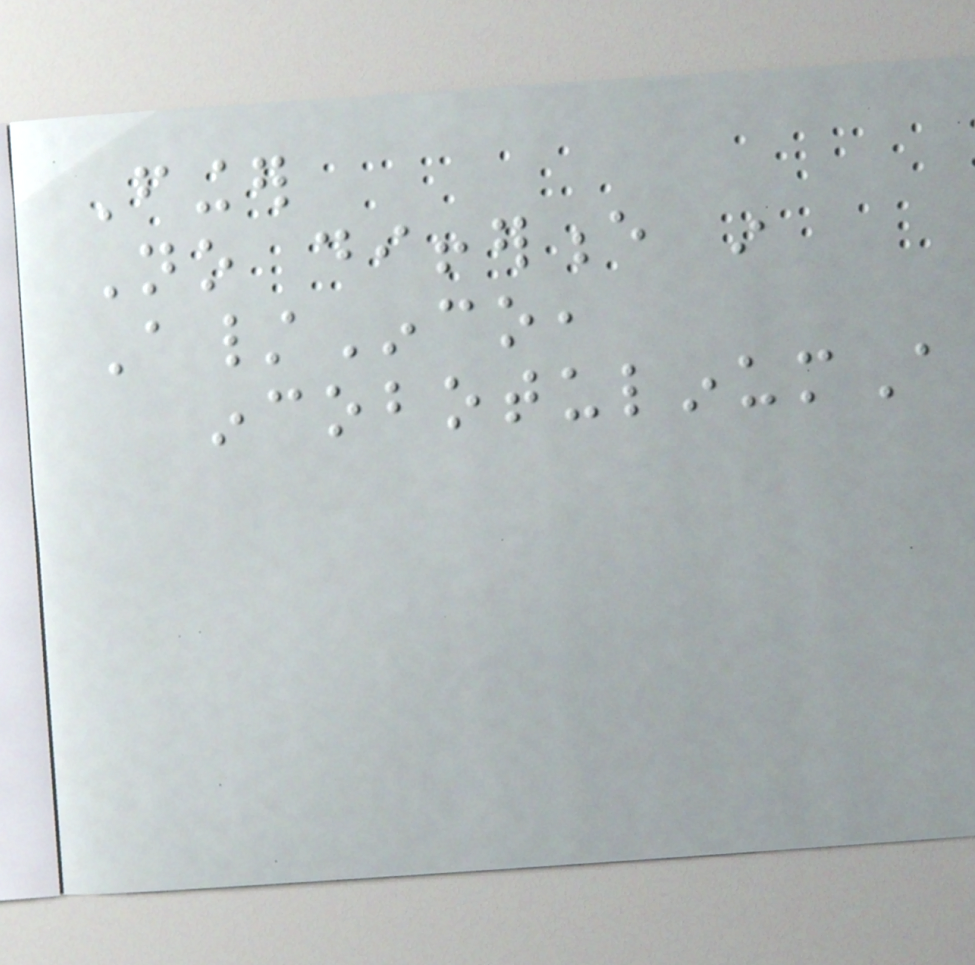Finger
No difference in
A/Inco,
incobotulinumA
